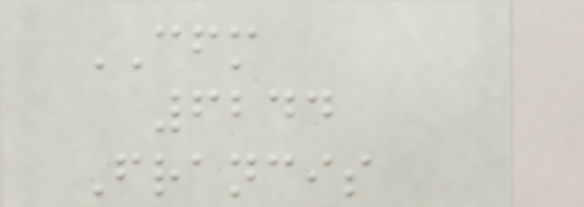CFM
6244
Francis
